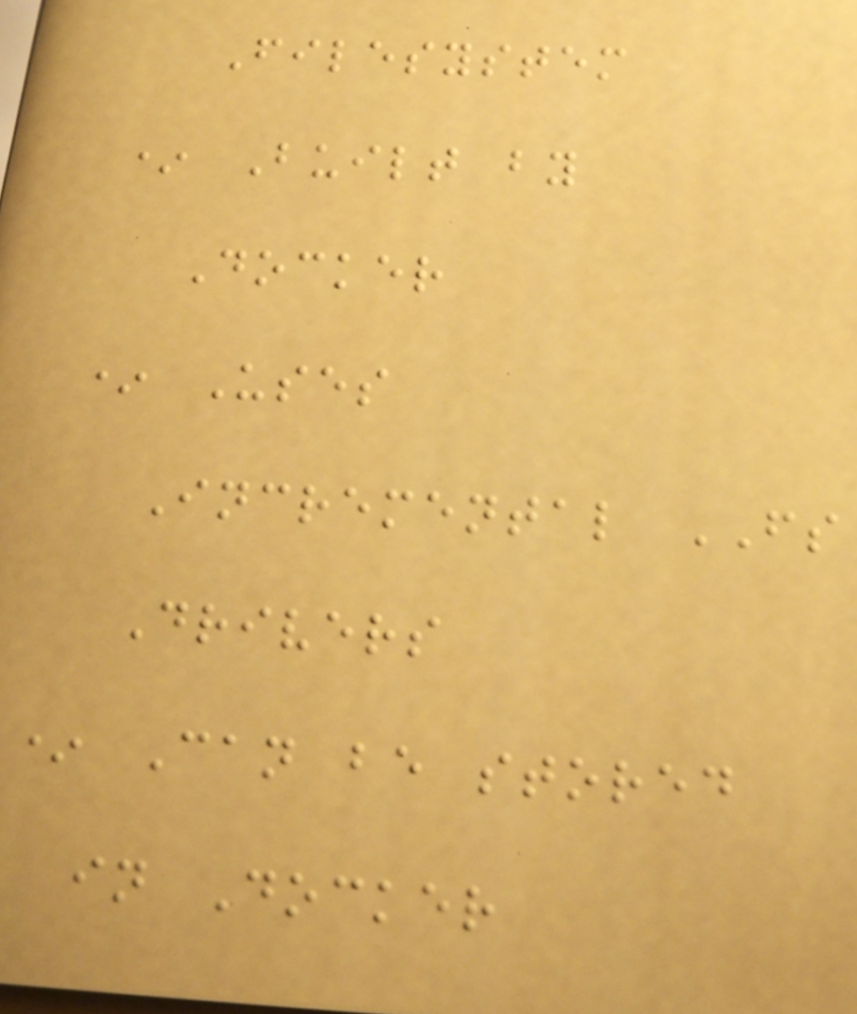Filesystem
* Built by
Docker
* Uses
Incremental FS
Drivers
* Can be stored
in Docker
